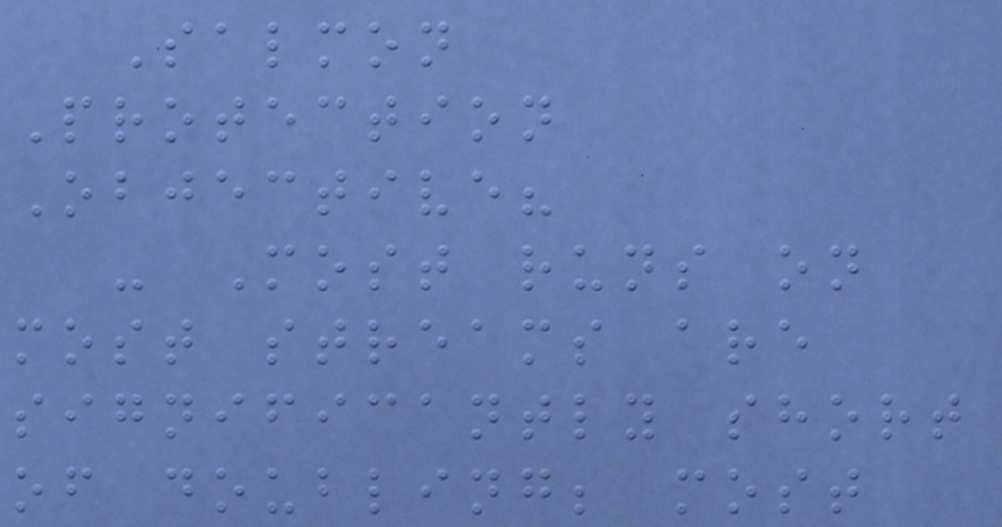Salmon
Protection
Objective?
- Most runs on
most streams are
significantly short
of doubling; most
